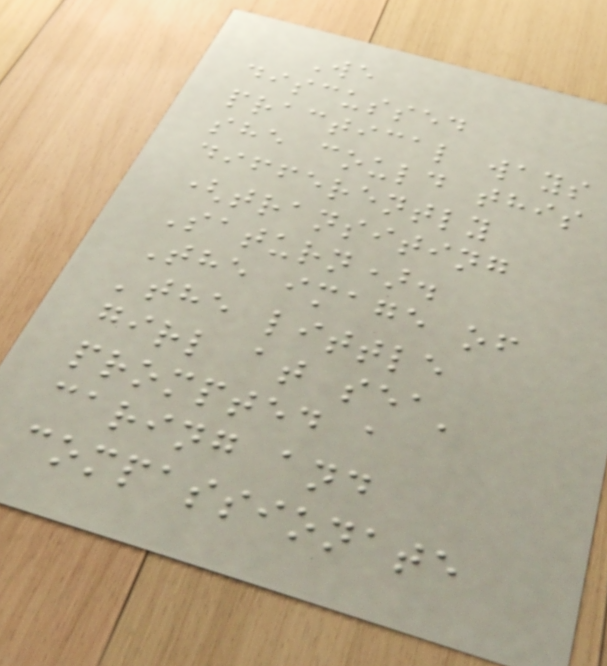We
discussed
practical ways
she could this
differently
(transiting
Saturn).
The image of
'the little
girl at sea'
prompted a
caring and
compassionate
